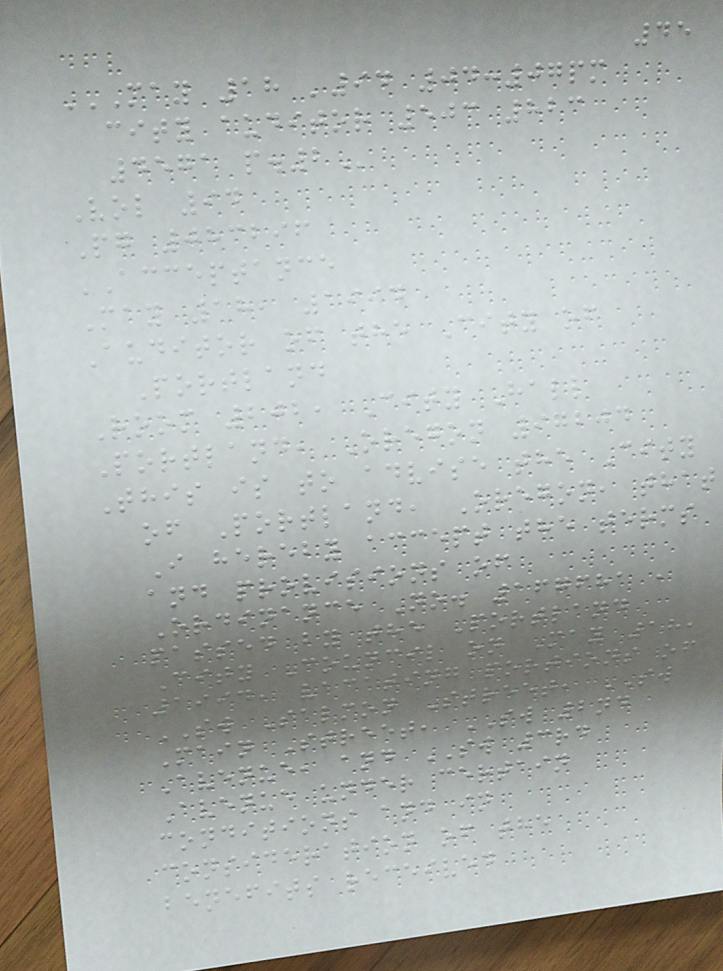45
MAY 18 '94 04:07PM
CITY AUDITOR 503 823
4571 P.2
Vol 94
Pg 083296
ACCEPTANCE
May 18, 1994
Auditor of the City of
Portland
Room 202, City Hall
Portland, Oregon 97204
This is to advise the City
of Portland, Oregon, that
I hereby accept the terms
and provisions of
Ordinance No. 167681 ,
passed by the Portland
City Council on May 18,
1994, vacating portions of
SW Salmon Street, SW
Main Street, SW 2nd
Avenue, and SW 3rd
Avenue under certain
conditions and in
consideration of the
benefits received
